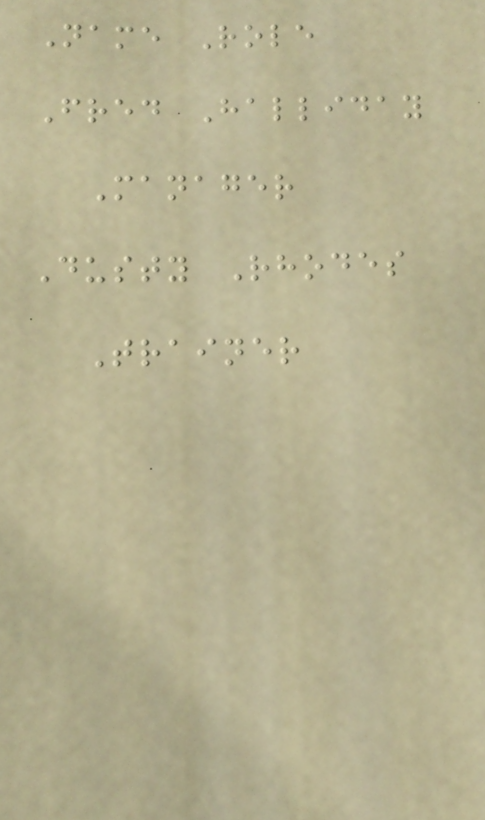Name Role
Fred Halliday
Manager
Dusty Rhodes
Trainer
